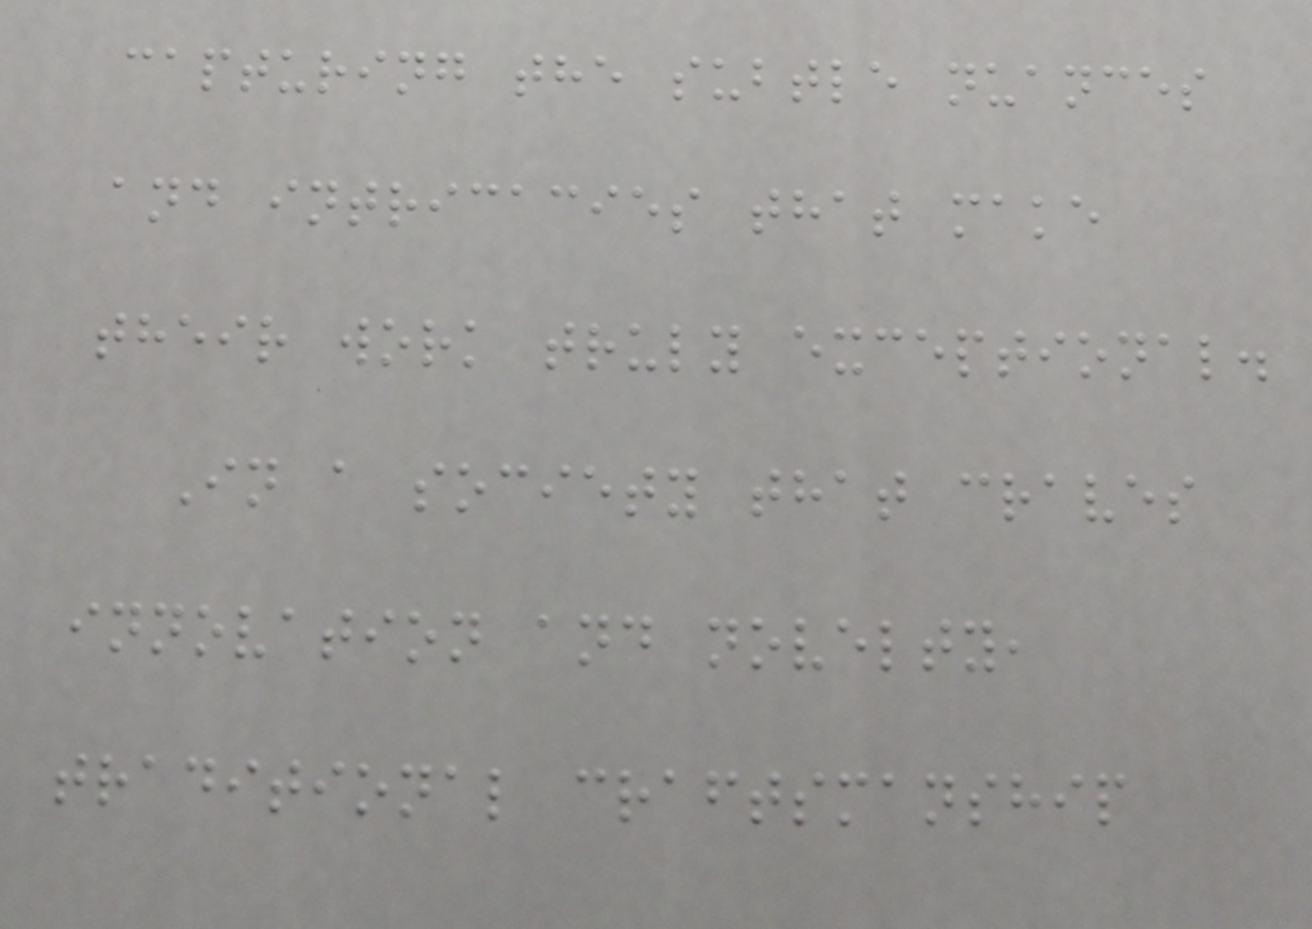capturing the subtle nuances
and intricacies that make
their work truly exceptional.
In a society that craves
innovation and novelty,
traditional craftsmanship
